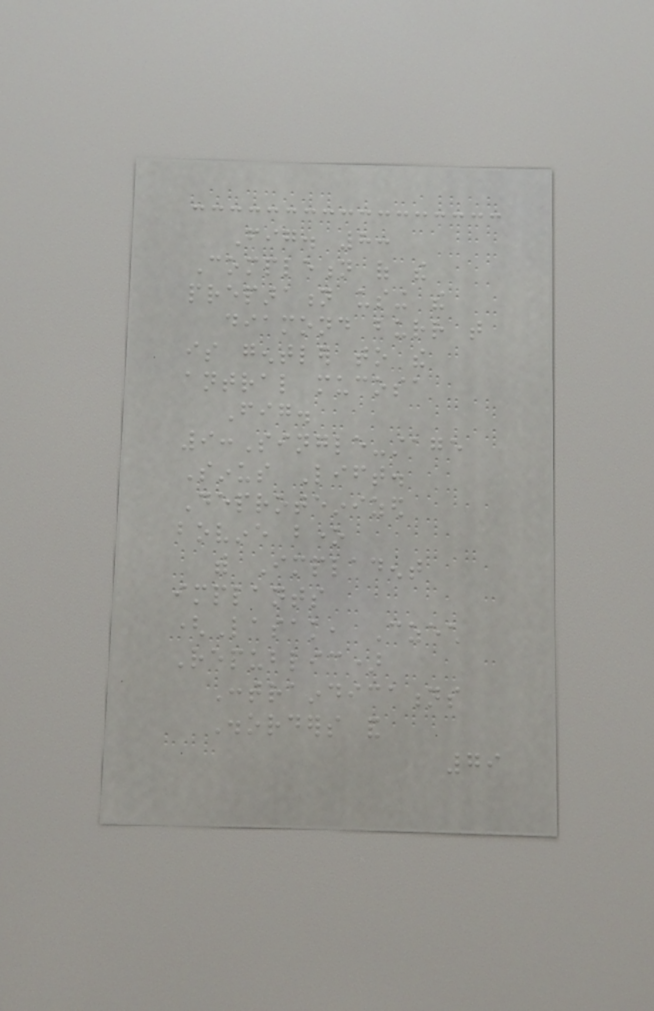Fig. 8:
Completion of the
preparation using the
diamond burr that
is gentler to the
antral mucosa
Fig.
9:Single-stage
Sinus Lift.
Deproteinized
bovine bone
with Impladent
implants
(Lasak, Czech
Republic)
Contraindications
Disorders and
79
